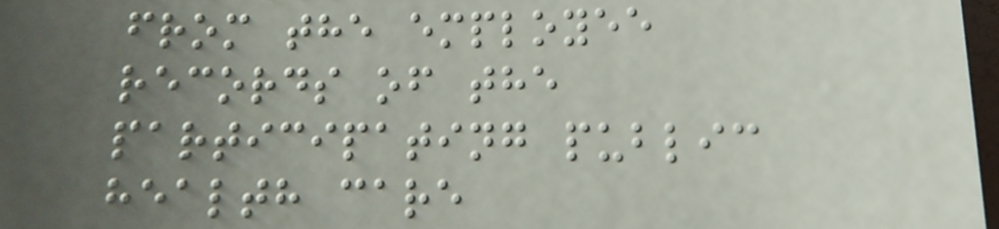from the employee
records of the
participating public
health care
